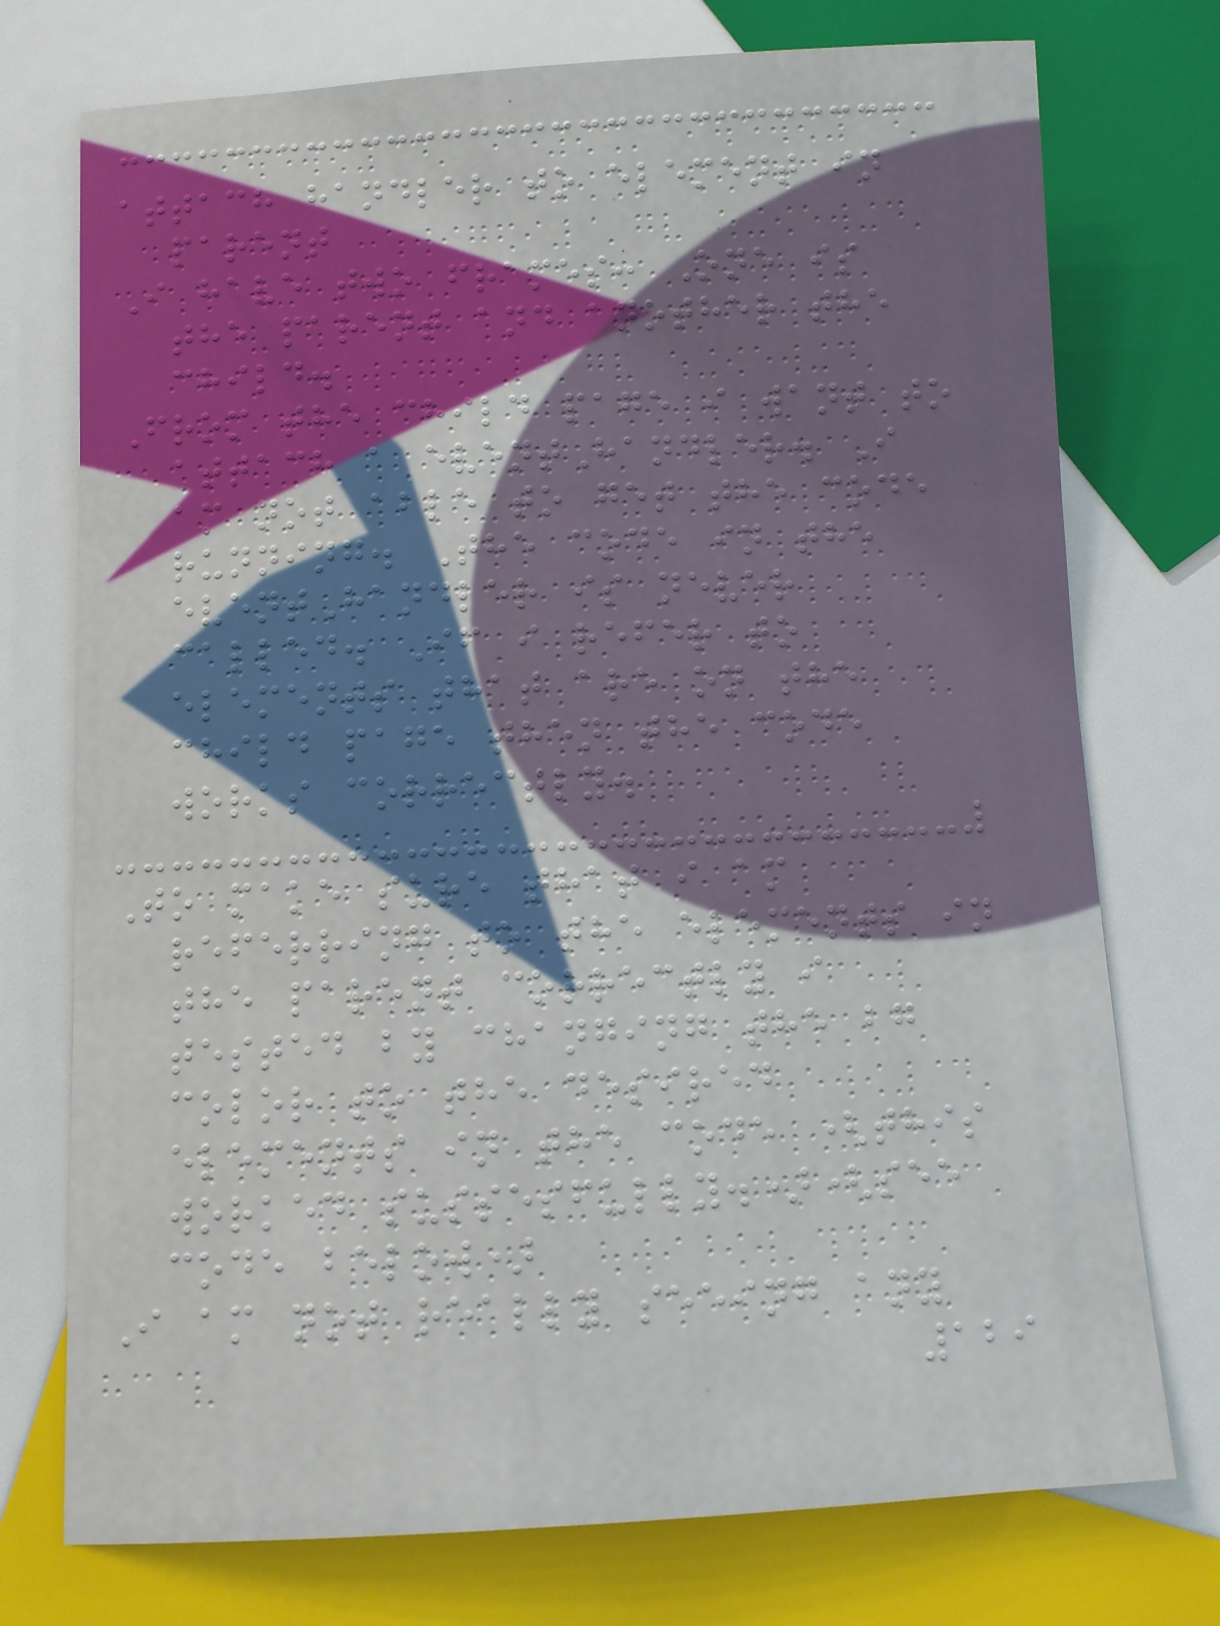attach handler to element in
parent
I have two frames: One is
the parent and another the
child.
From the child page i want to
attach a eventHandler. I
am not able to get the code
running. The code in the
eventHandler is never
called. If i refer to
elements that are on the
child page then the code
works correctly.
To make sure that i am
referring to the elements in
the parent correctly i
tested by changing the bg
color to the desired
elements in the code (this
worked sussesfully.)(see
code below)
I am not really seeing any
129
